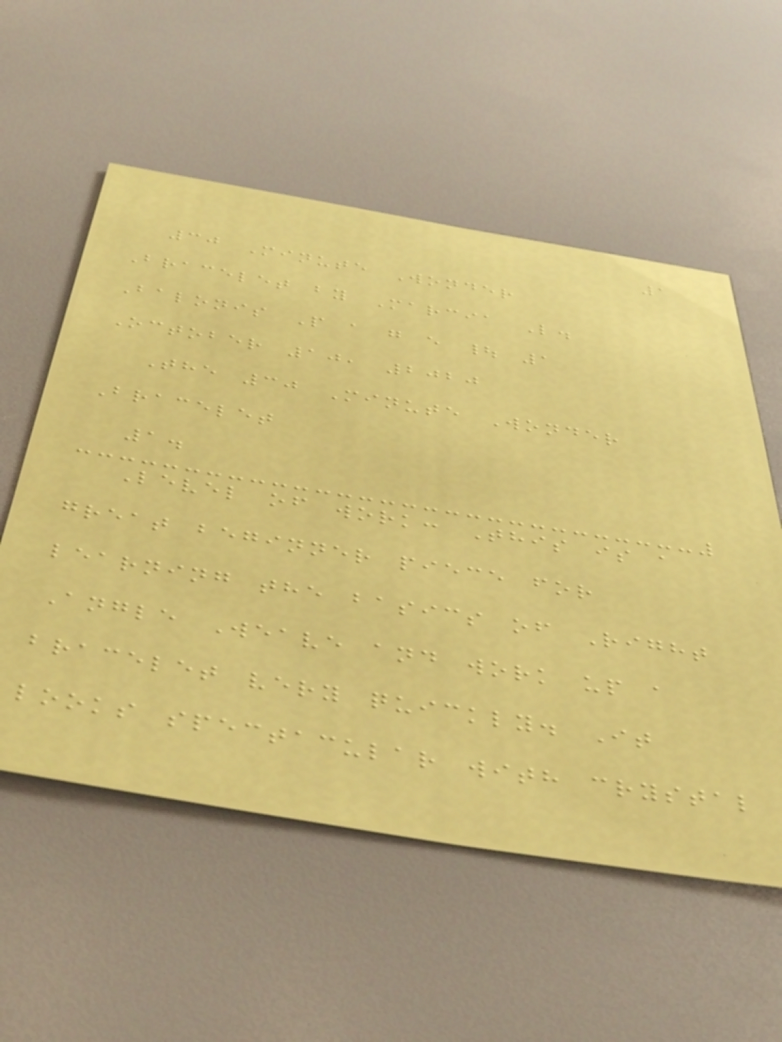1
30 Minute Wonder
Bracelet by Marcia L.
Balonis P a g e | 1
October 10, 2020
The 30 Minute Wonder
Bracelet
1.
Level of work: This is a
great beginner piece for
learning the basics of Right
Angle Weave and work up a
bracelet very quickly. It
looks spectacular with crystal
